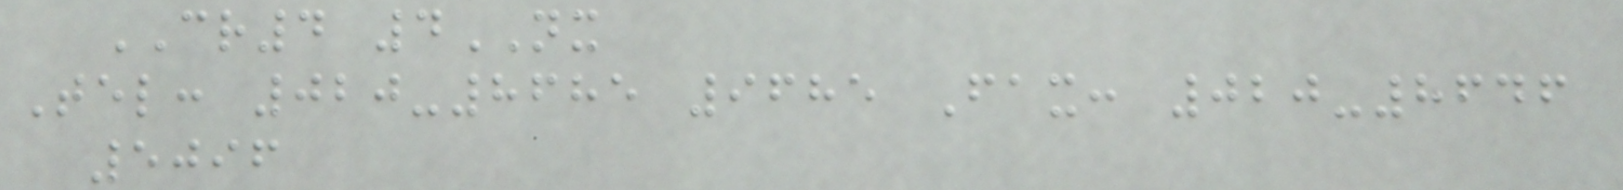CR4 4NX
Tel: 020-8685 9685 Fax: 020-8646
5096
